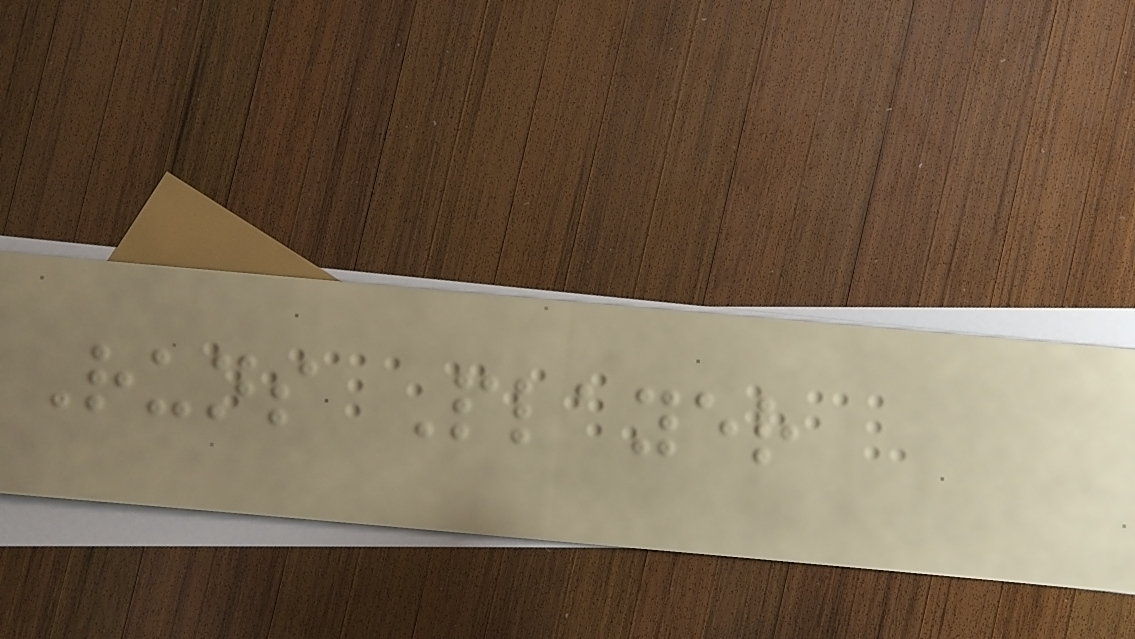Runs Player
